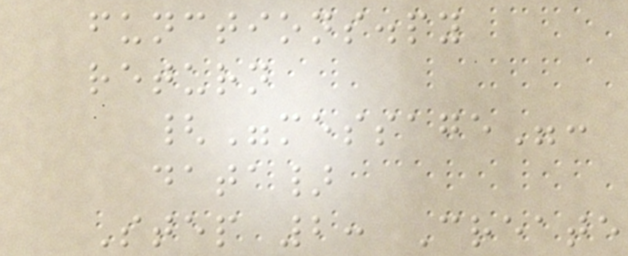functions.py
return
{"message":
data}
Step 2: Create
